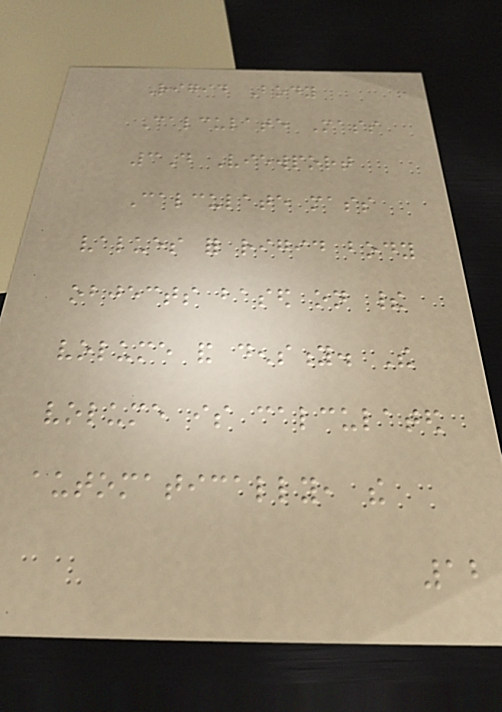Rigid Body
Calculate Mass
3D Viewport
Calculate mass
values for rigid body
objects based on their
volume and density. The
volume is calculated
automatically, the
12
